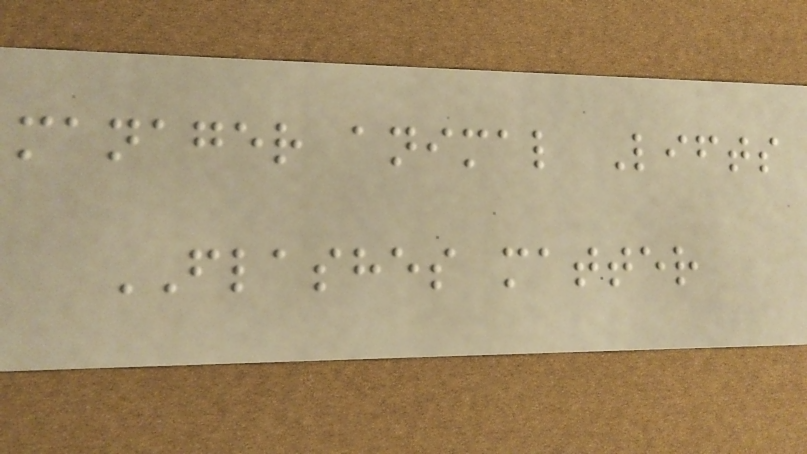manager animal Lifts
FLASHES matter
